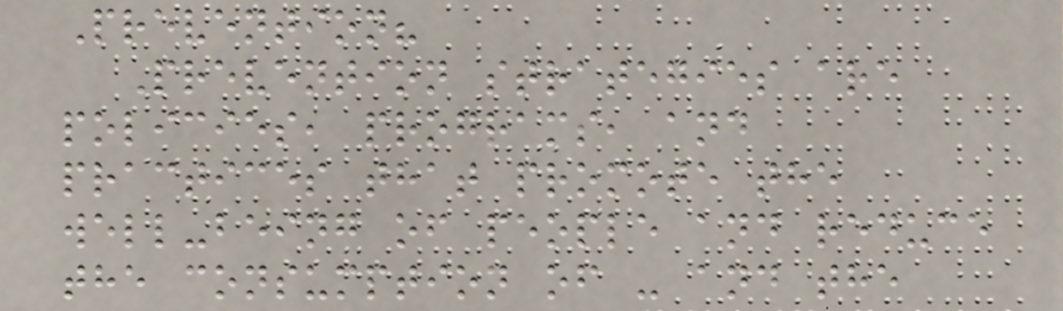Prevention?
Prevention strategies are
policies, programs, and
practices that promote the
well-being of people and reduce
the consumption of - and the
